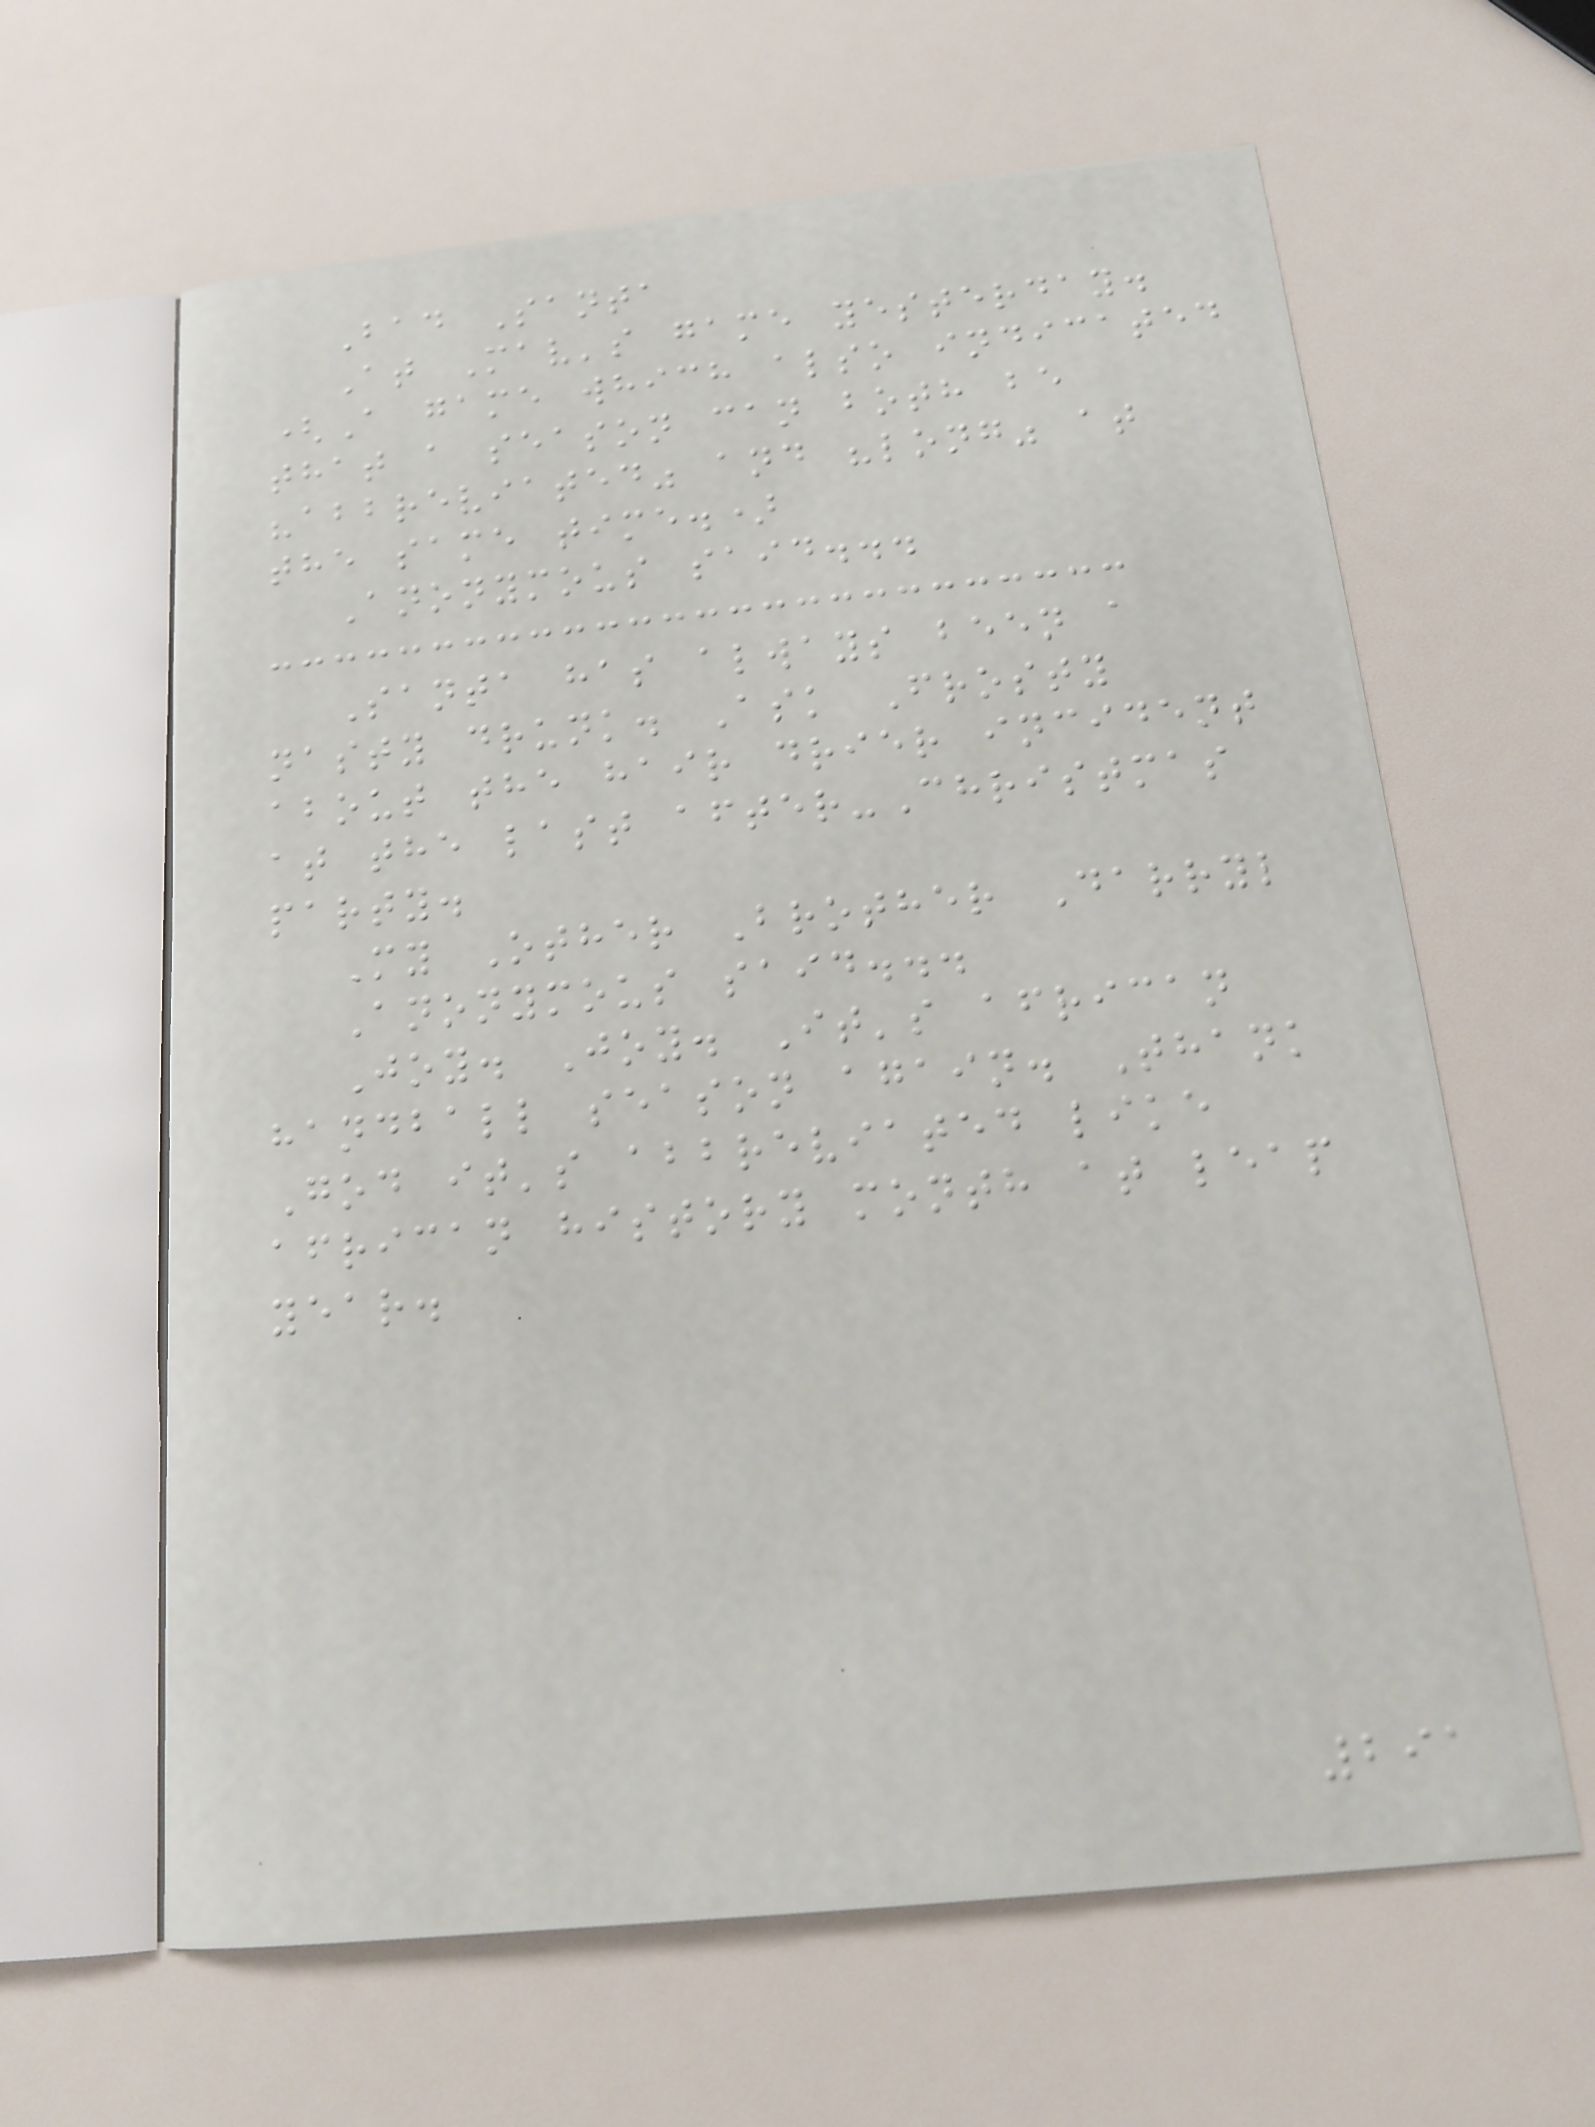Bad Santa
At Mav's game yesterday.
(A game which also indicated
that a season can both be
"abbreviated" and "long" at
the same time.)
Anonymous said...
Santa has always been a
nasty drunk. Ask Frosty
about the hair drier incident
at the last after-Christmas
party.
My Other Brother Darryl
Anonymous said...
Joy. Joy. It's african
handball season again. Thank
God it's abbreviated like
african history month at leap
year.
291
